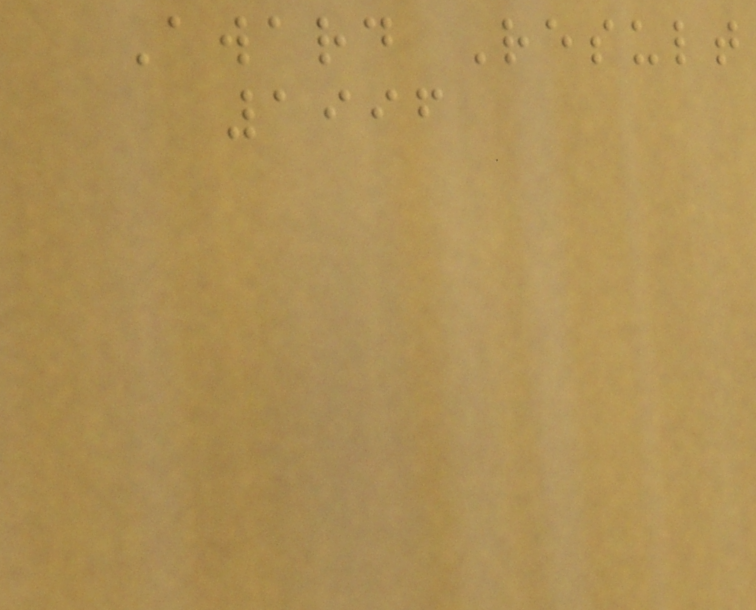Award Result
1996
